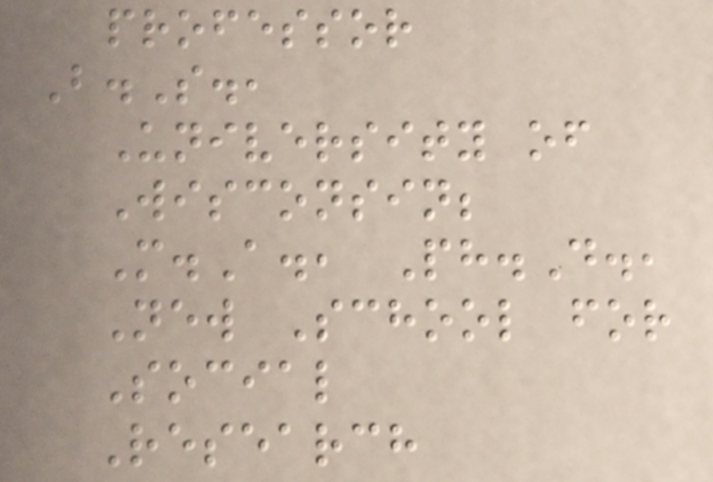professor
B.S.,
University of
Wisconsin;
M.A., Ph.D.,
New School for
Social
Research
